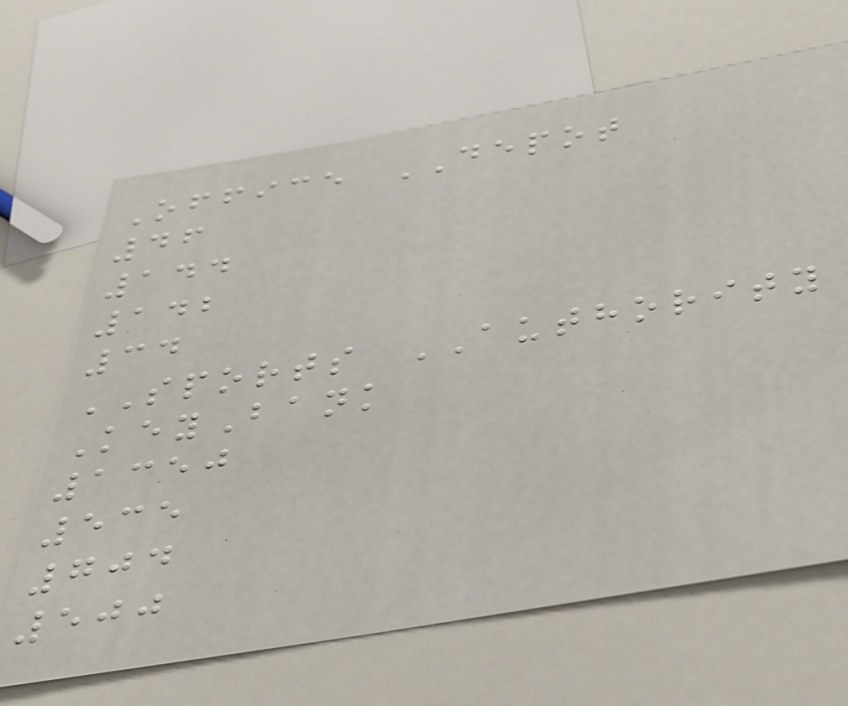Office DEPOT
46
144
142
34
SPORTS AUTHORITY
KeyBank
1350
535
704
500
